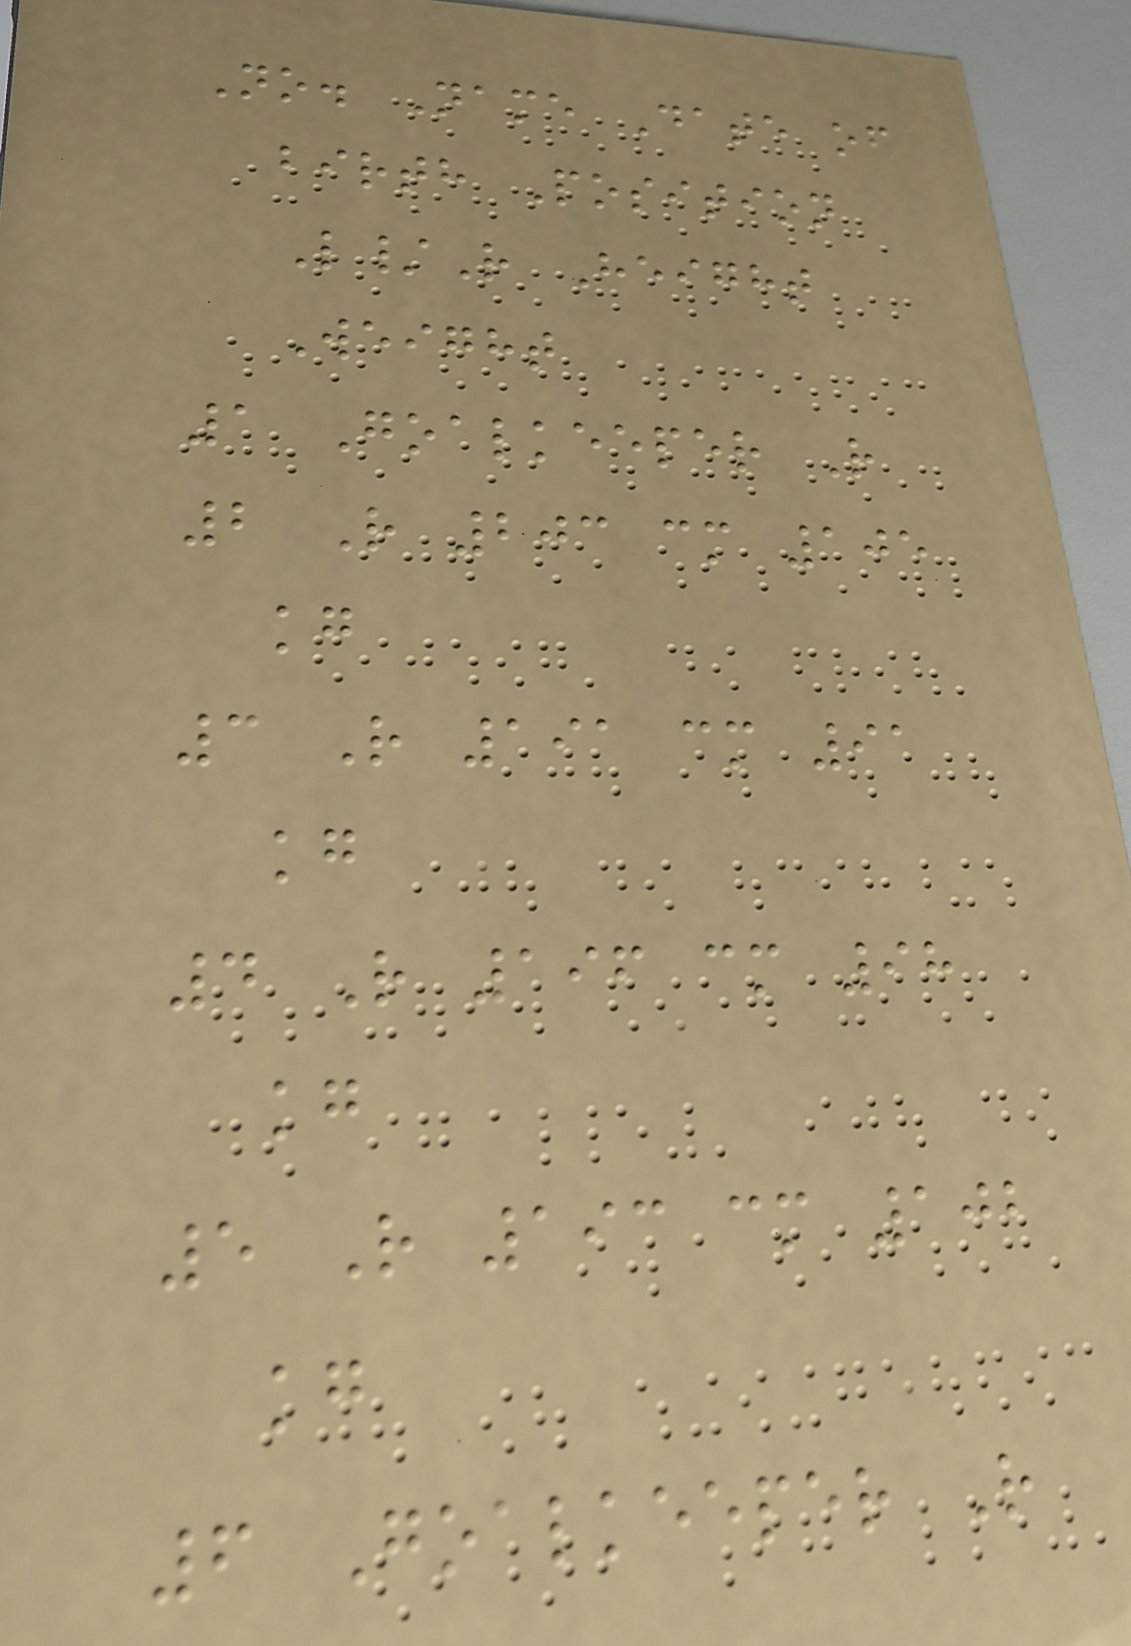No. Name Date of
birth Position
L/R Height
Weight
1 Goalkeeper R
2 R 203 cm 105
kg
3 R 191 cm 91
kg
4 R 196 cm 98
kg
5 R 193 cm 102
kg
6 Goalkeeper R
